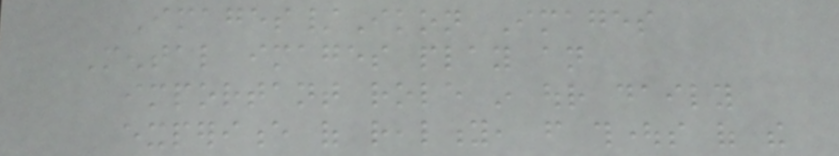Images/Ikon Images
Mental images play an
important role in our daily
experience of reality, from thoughts of the
